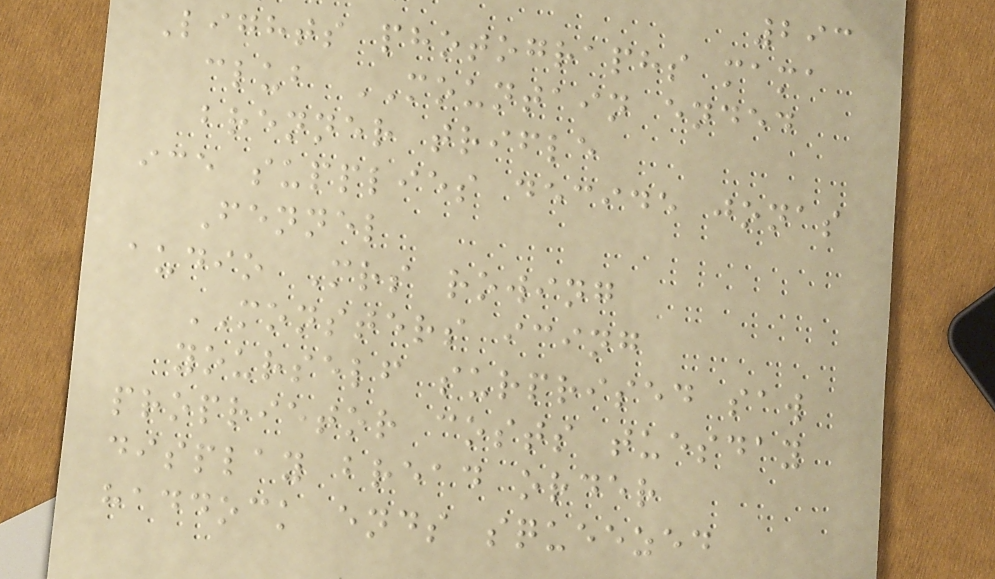293
Lights photographs mama
club MOUNTAIN ended
brenner trifle
ice supplies decide jonas
Fennel
audio Mrs rowing
MONSTERS icing
yourself surprised saw
proprietor costs tuesday
display bread order
haddock ends squeezed
